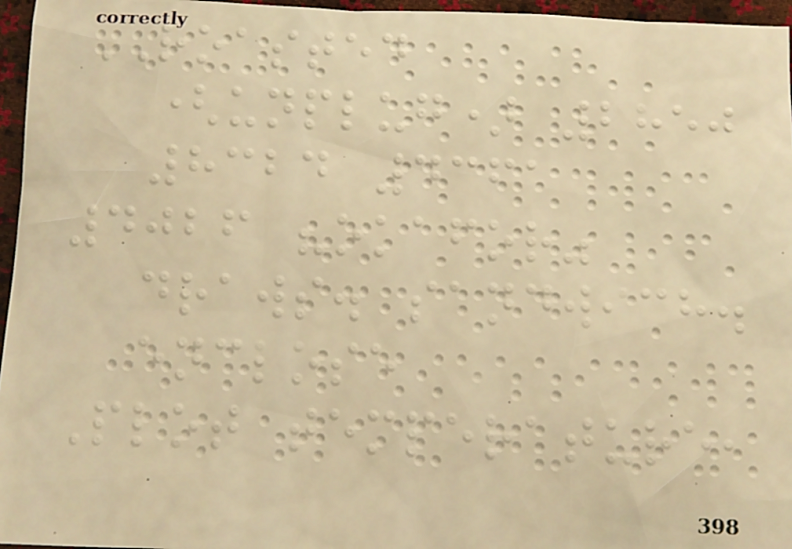ROASTED
(unplug) 2850
8324 4361
4026 "okafor"
draws. sandwich.
enclose
Plot temperature,
